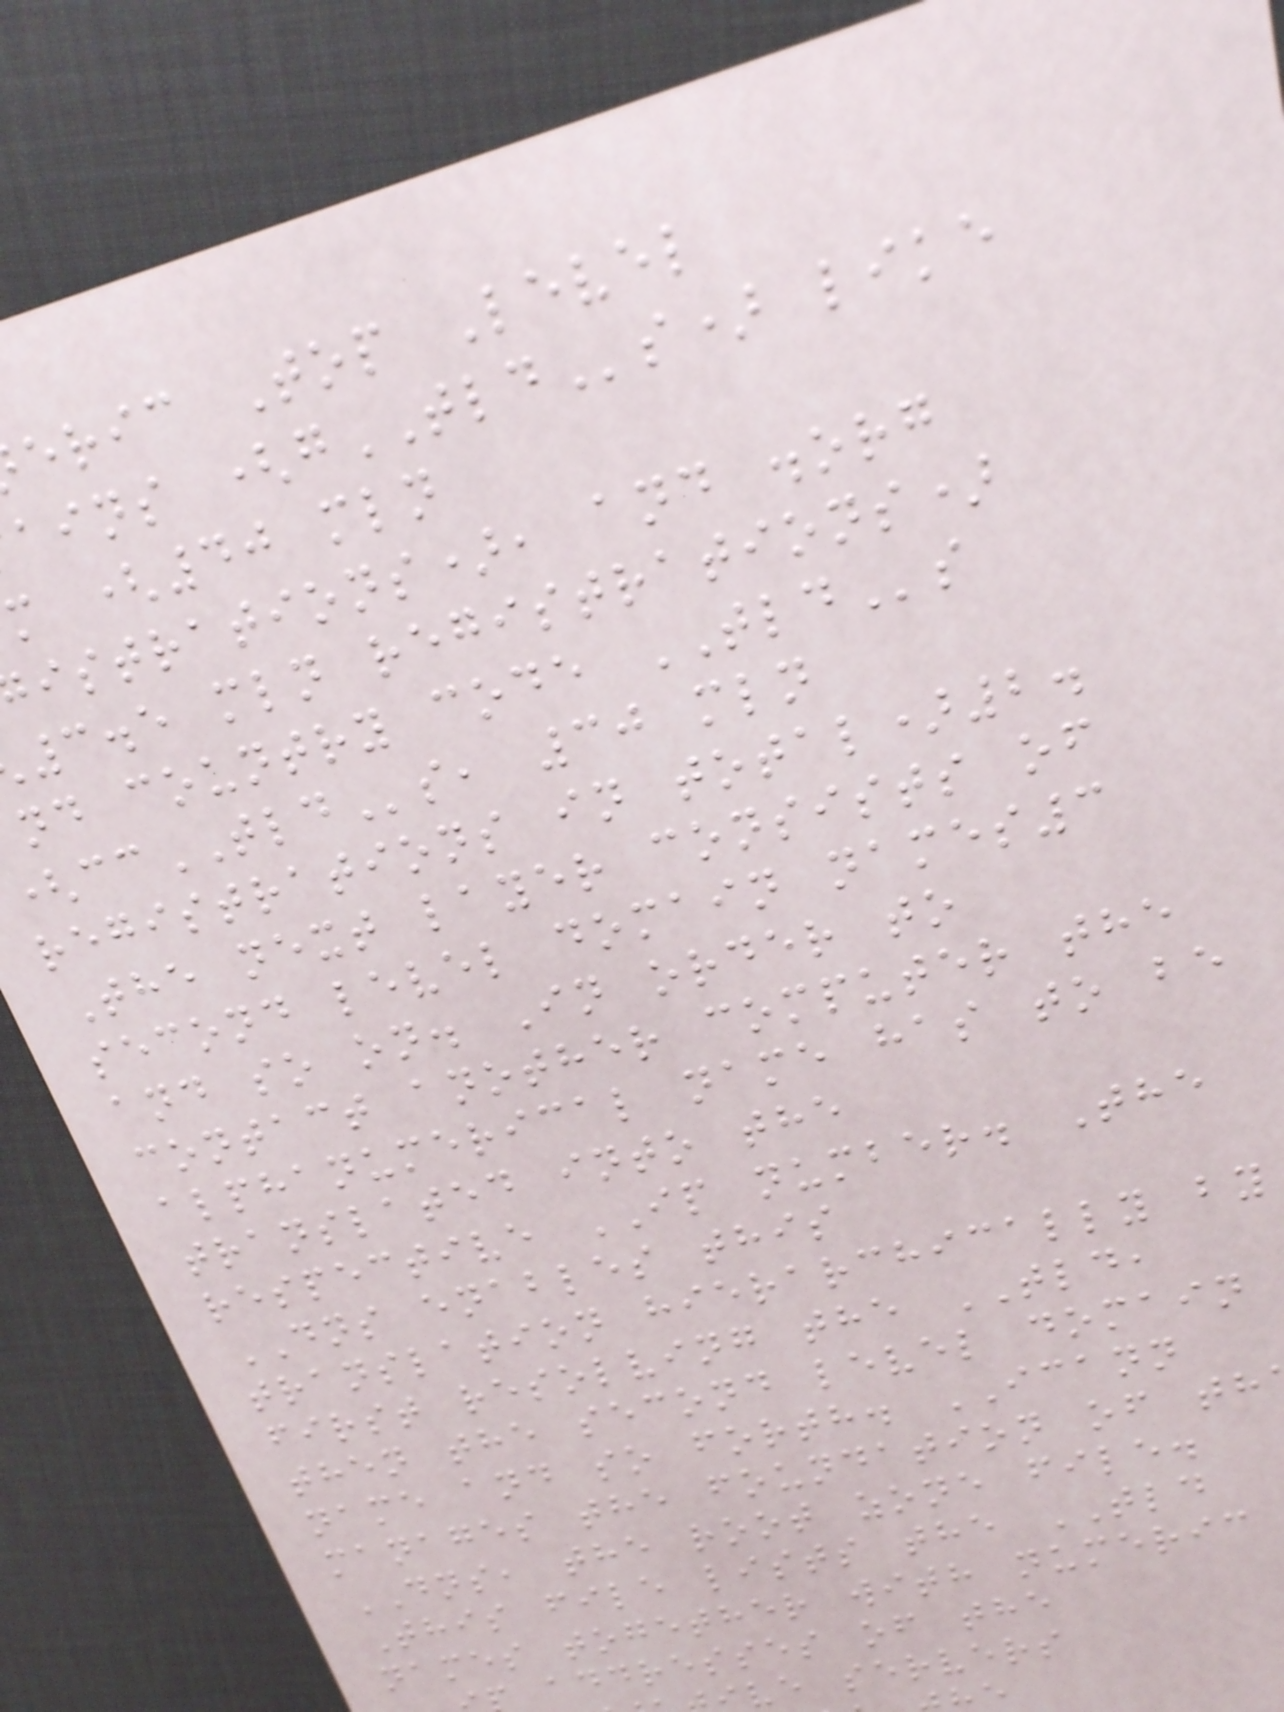eric Top Level
ains (gTLDs) like
m (40 mln
istrations), and .org
3.5 mln registrations)
nd country code TLDs
(ccTLDs, 30 mln
registrations in total)2.
The next layer consists of
second level domain names3
and so on. In order to
contact another computer the
alphanumerical name has to be
translated into the
respective IP number. The
DNS enables this
translation hierarchically by
first resolving the TLD,
then the second level domain
name and so forth. ICANN
manages the foundation of th
DNS, the root zone file.
This file lists the TLD
names together with numeric
addresses of the
ve servers
